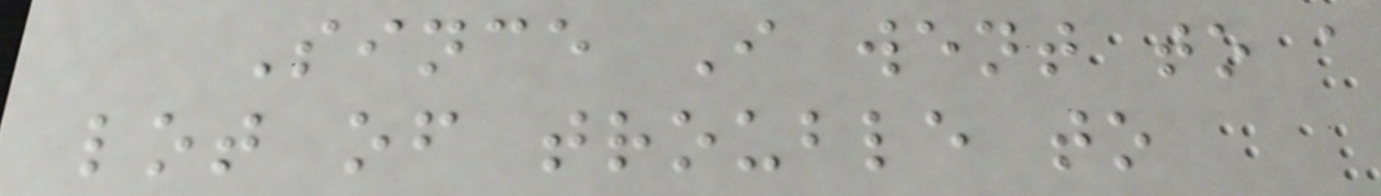Since I went to a
lot of trouble to
